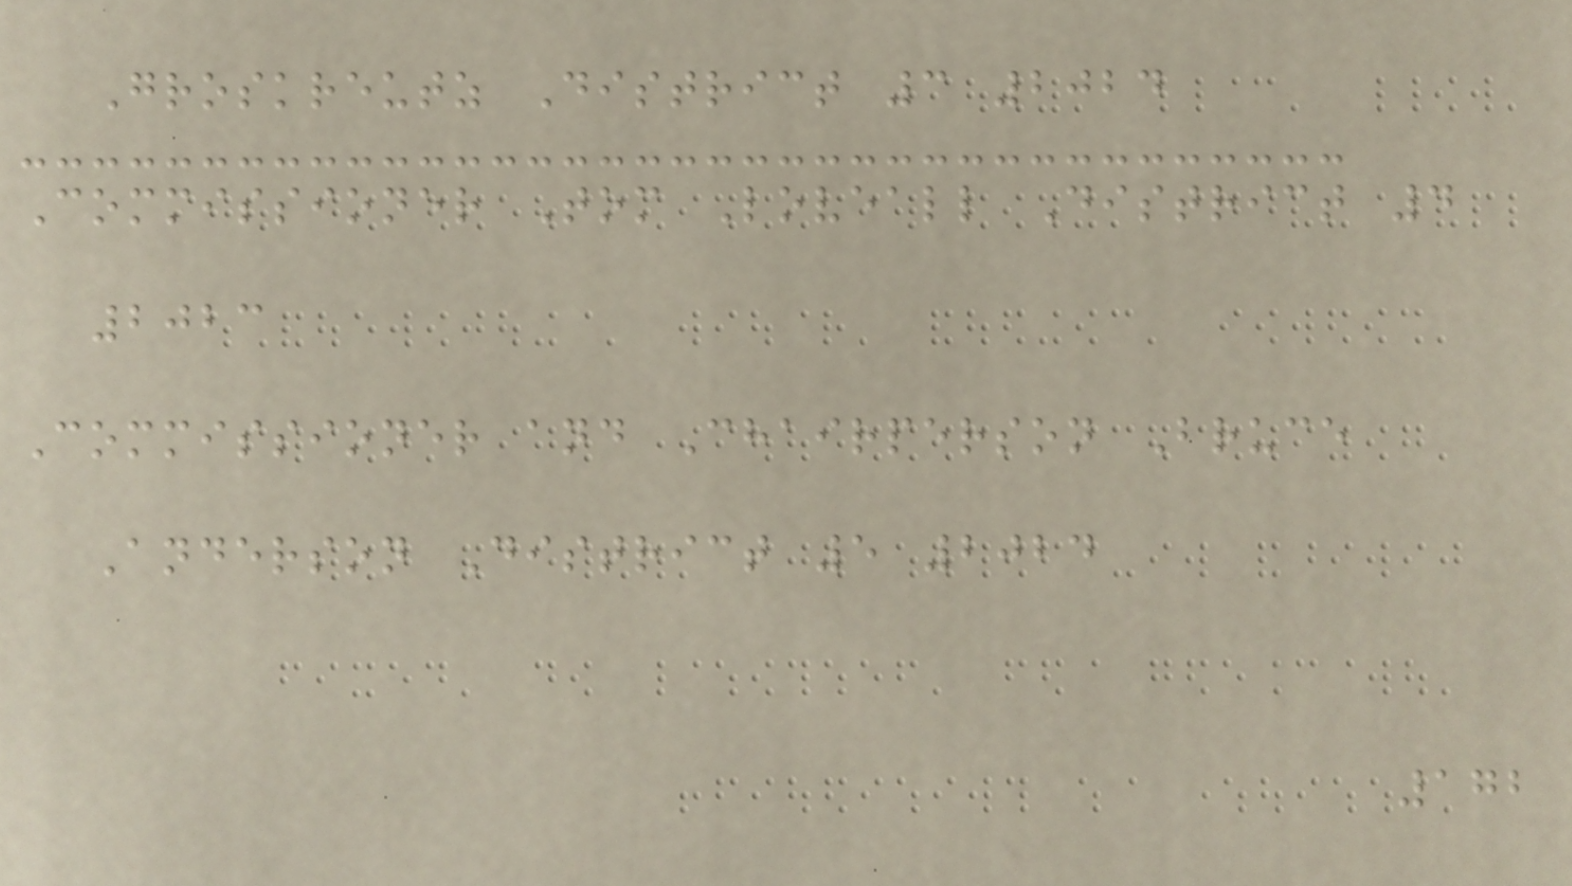Groskreutz District 3 2024
Commissioner Tom Loveall District 4
2023
Commissioner and Chairperson Bruce
Anderson District 5 2024
172
